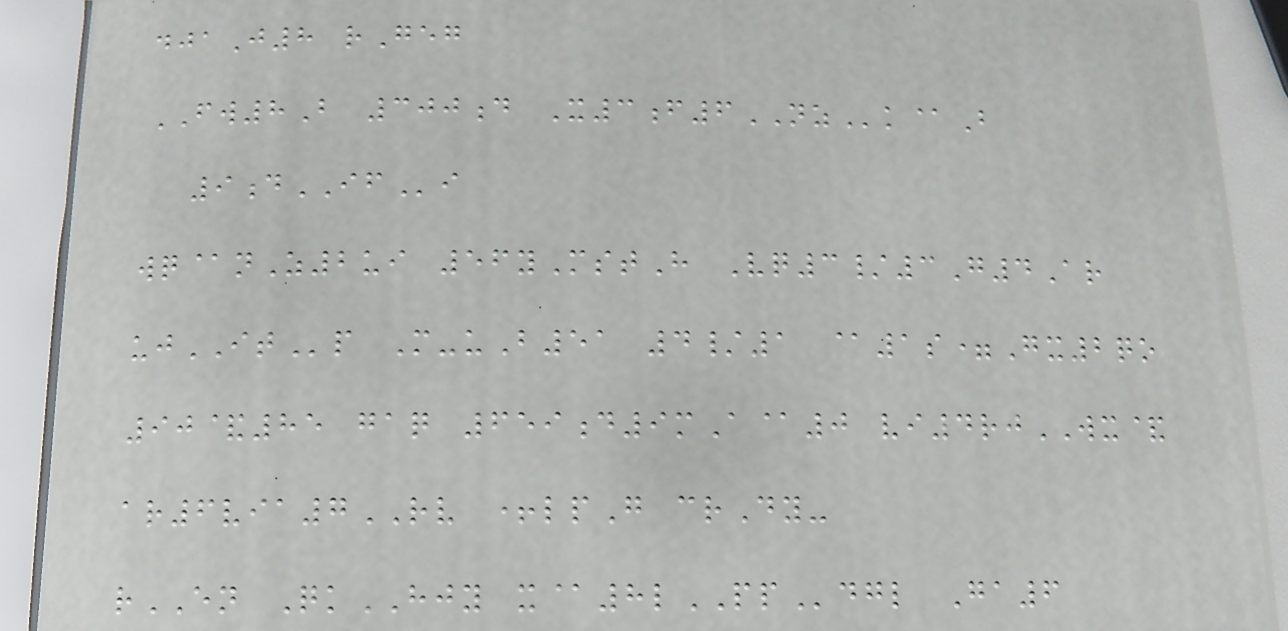djaJ8 rGeg
FW8B 300d X3f6NZk@B
9dIFi
wq@nZ2ui 56yMstH Vq3/3G4Ar
ujITp M-uB51 4/1 @1s=Gx2qo
90&85 gaq 659d9mA@0 vi4rjWX&
ar6via7RV +lpG crDy-
rEN QkHJY x@8lPPdgl Ga6
